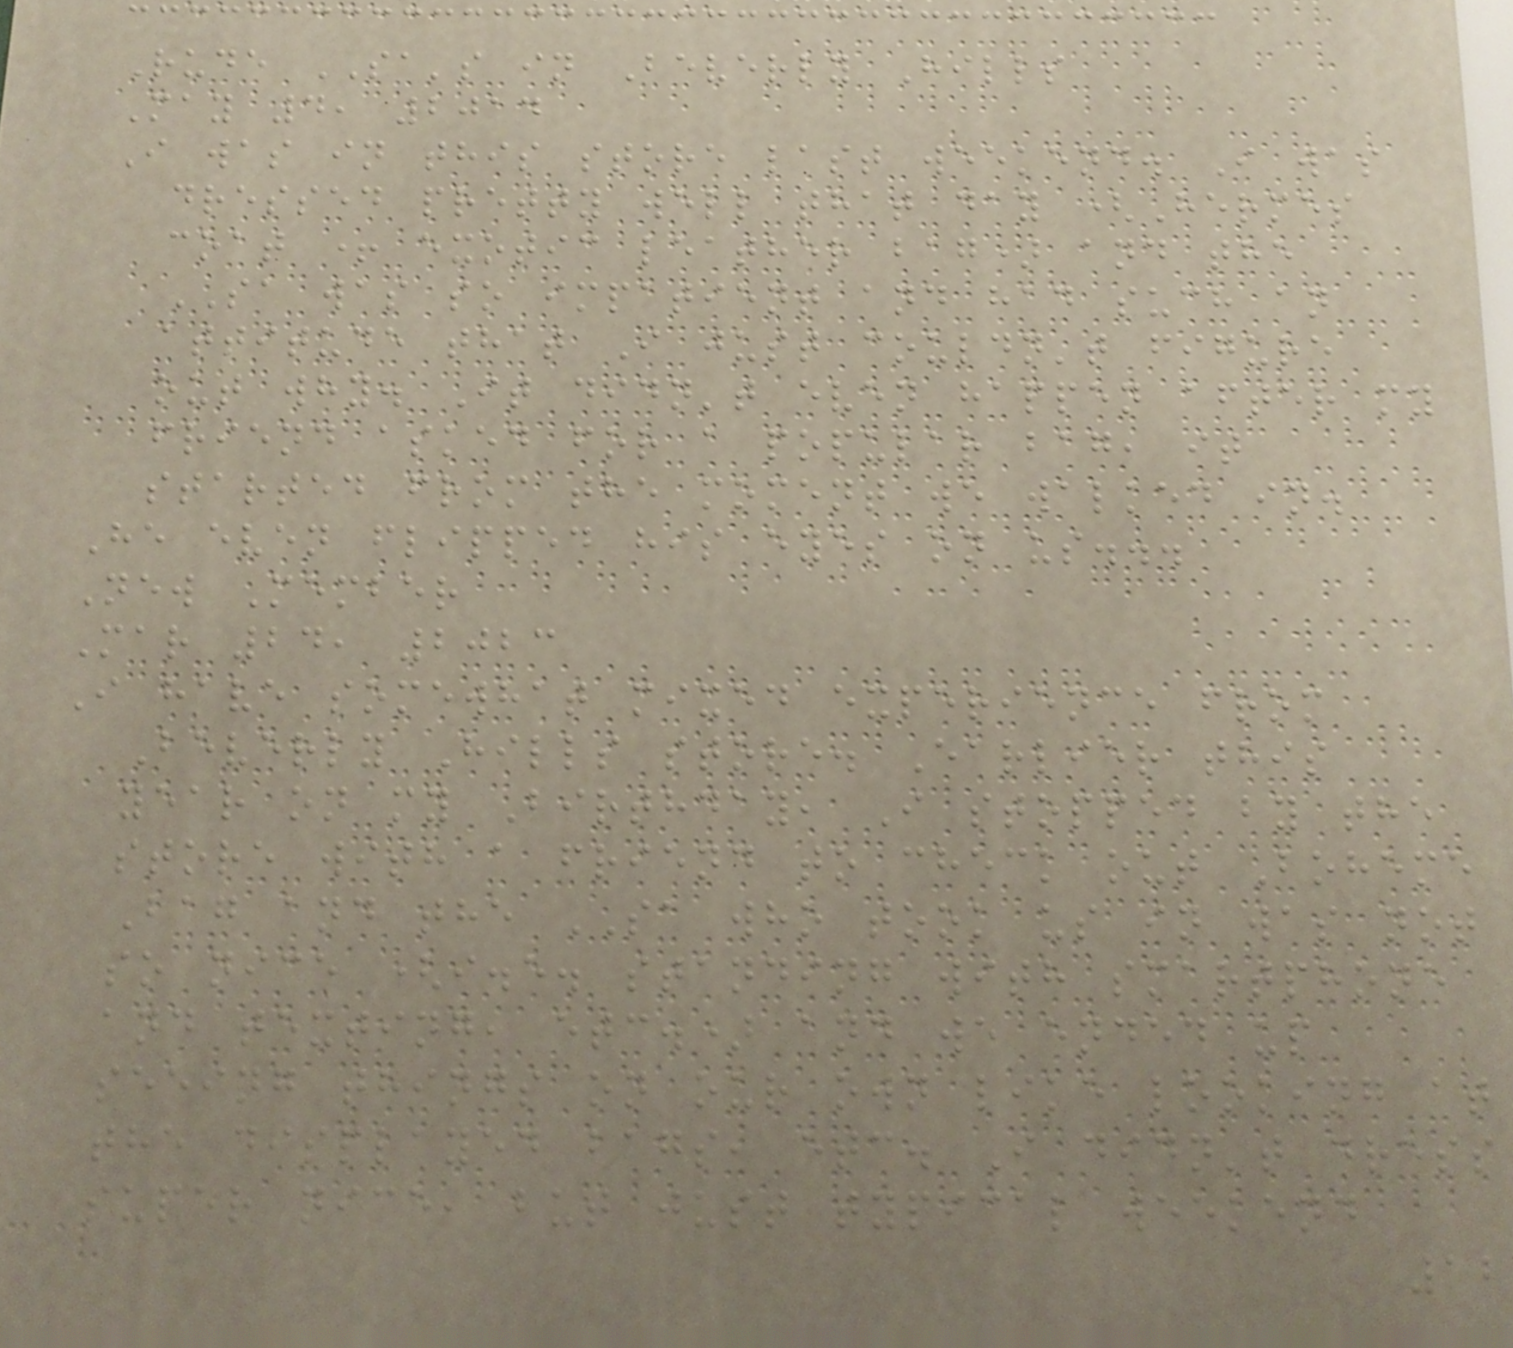Rude SA's in Beverly Hills
May 4, 2014
I was in this store last weekend. I was
dressed pretty well that day (Hermes
coat + exotic leather bag) and the
SA was so impatient and had such an
attitude that I just couldn't figure
out why. It didn't even happen after my
friend asked for a popular bag, it
started from the moment we walked in.
He even flipped his eyes on us...
New Member
Mar 24, 2023
I have somewhat mixed experience from
Beverly Hills store. Earlier this
year on my Birthday, I stopped by the
store with a friend to check out Boheme
Bag and the SA who took us in was not
so nice (i.e. standing with smartphone
and texting, etc.) and we ended up
seeing things on our own like looking at
the displayed bags, etc. I didn't dress
super nice, but just typical weekend
12
